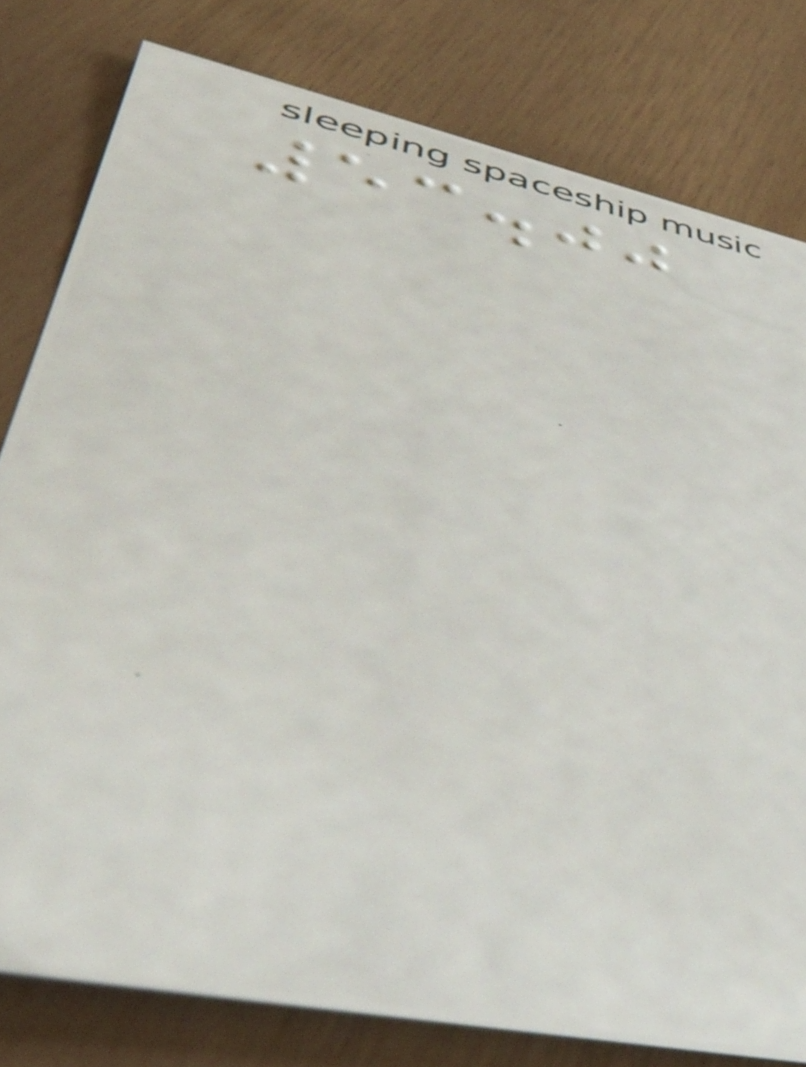53.00
